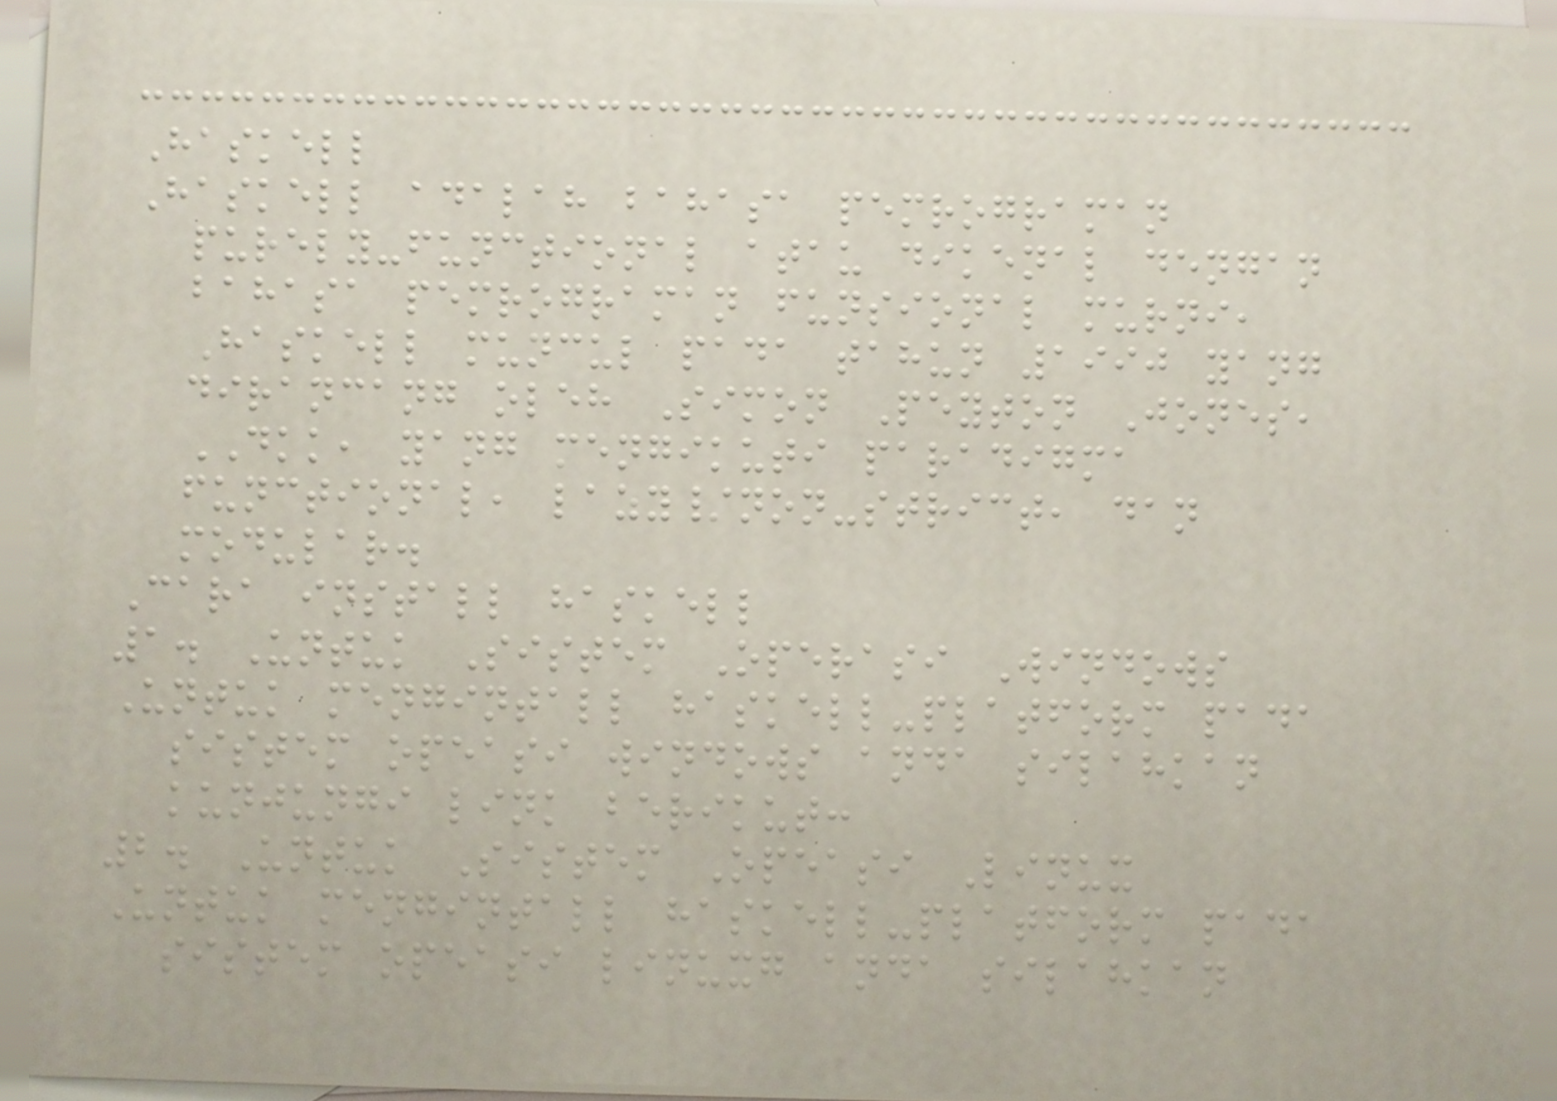Haskell
Haskell adalah bahasa pemrograman
purely-functional atau dikenal dengan
bahasa pemrograman funsional murni,
Haskell muncul pada tahun 1990 yang
dirancang oleh Simon Peyton Jones,
DKK, yang mengikuti paradigma
functional, lazy/non-strict, dan
modular.
Cara install haskell
1. Untuk Sistem Operasi Windows
Untuk mengintall haskell-platform pada
sistem opeasi windows anda silahkan
kunjungi link berikut:
2. Untuk Sistem Opeasi Linux
Untuk mengintall haskell-platform pada
sistem opeasi linuxg anda silahkan
